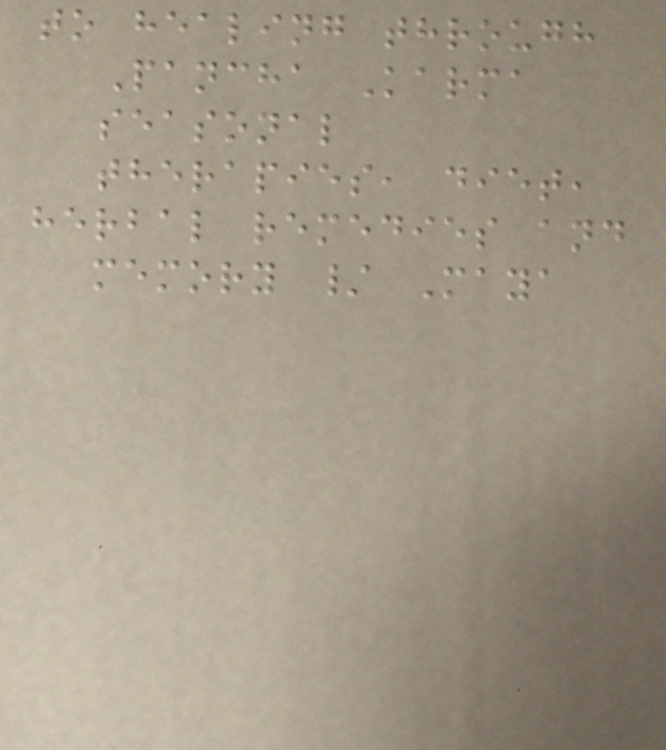to healing through
Pancha Karma
seasonal
therapies, diet,
herbal remedies and
memory / Maya
